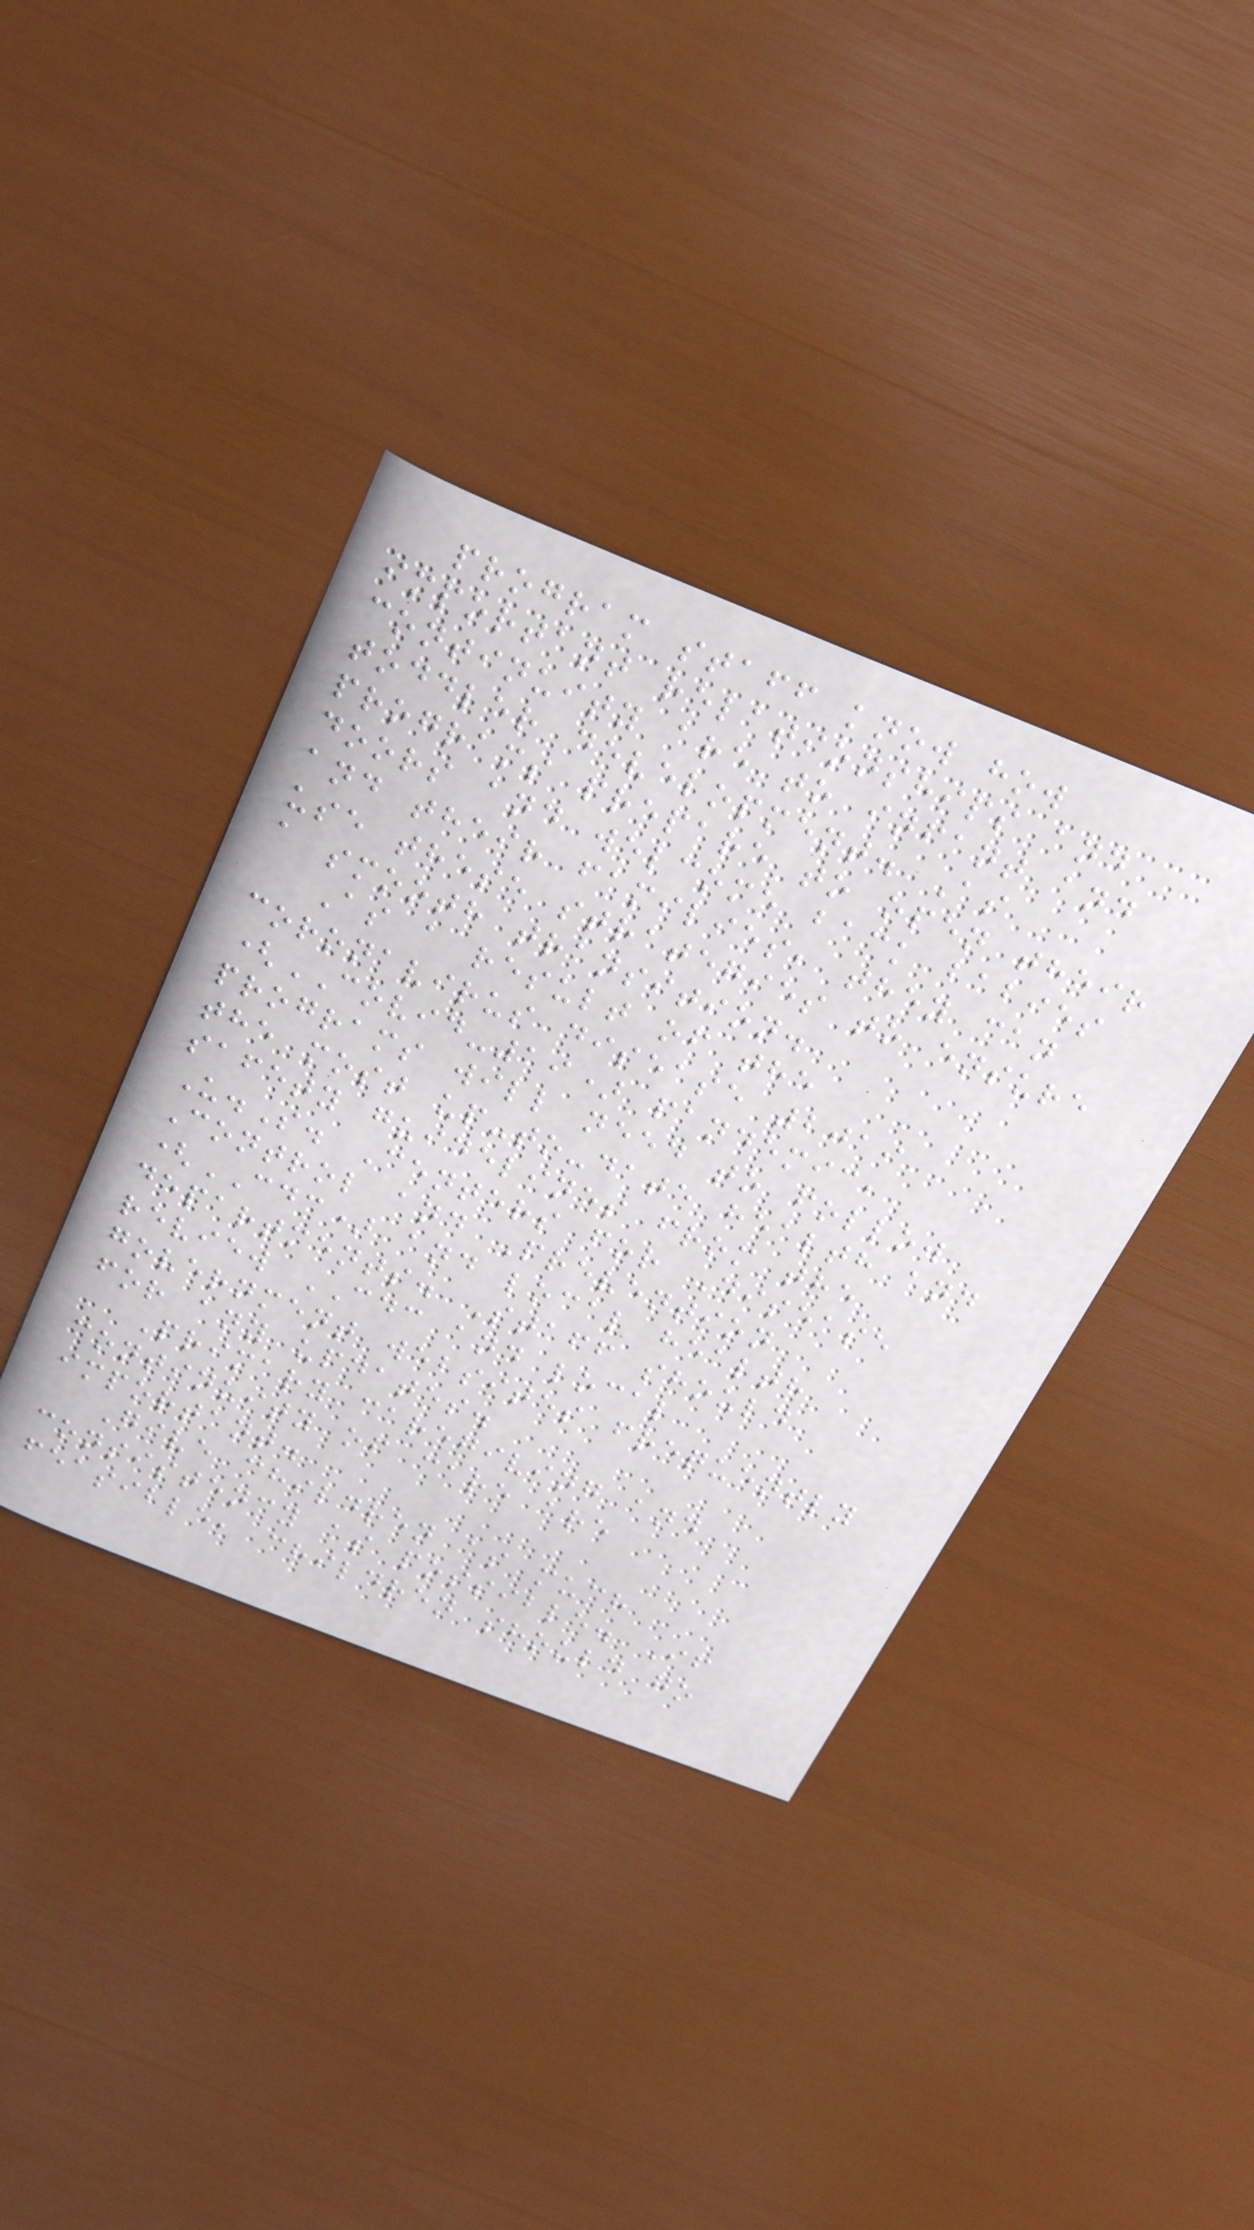program staff know how
important relationships and
continuity are to infant and
toddler development. As
programs prepare to open their
doors and welcome back babies
and their families, they can
use these strategies to ensure
a smooth transition.
As a result of the
coronavirus disease 2019
(COVID-19) pandemic,
programs will need to follow
the most up-to-date health and
safety guidelines from the
U.S. Centers for Disease
Control and Prevention
(CDC) and local health
departments. Staff should
review CDC and local
government websites frequently
for any updates.
Primary caregiving and
continuity of care are
important.
Give children as much
consistency as possible. If
feasible, children should go
